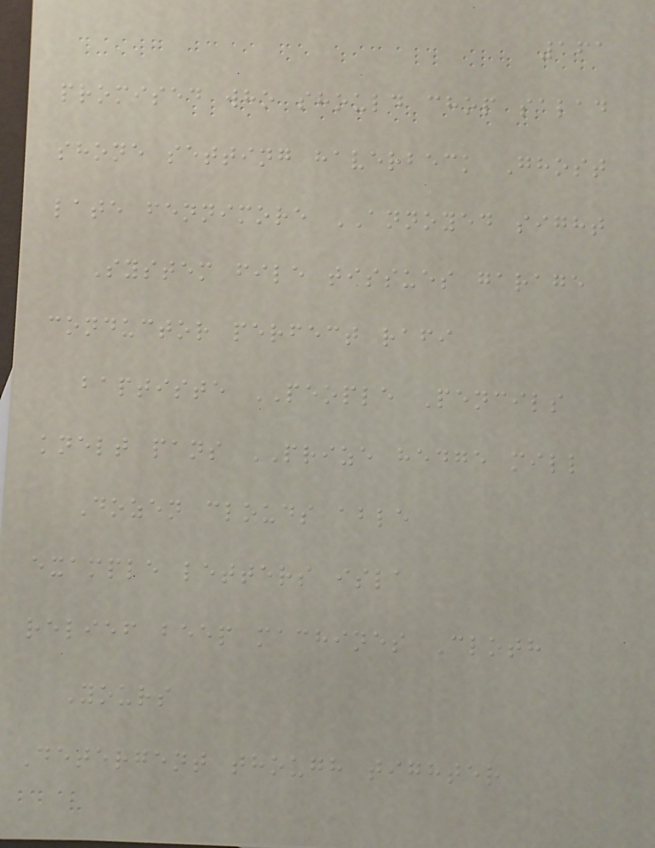161
promised who should chop salad
shone setting haverbeck Ghost
late fennimore ANNOYED sight
System file tissues garage
conductor perfect rafi
baptiste PEOPLE Pencils
knelt pans PRIZE hedge mill
Dozen clouds able
example letters isla
relief beep machines Cloth
Yours
Detergent though tighter
